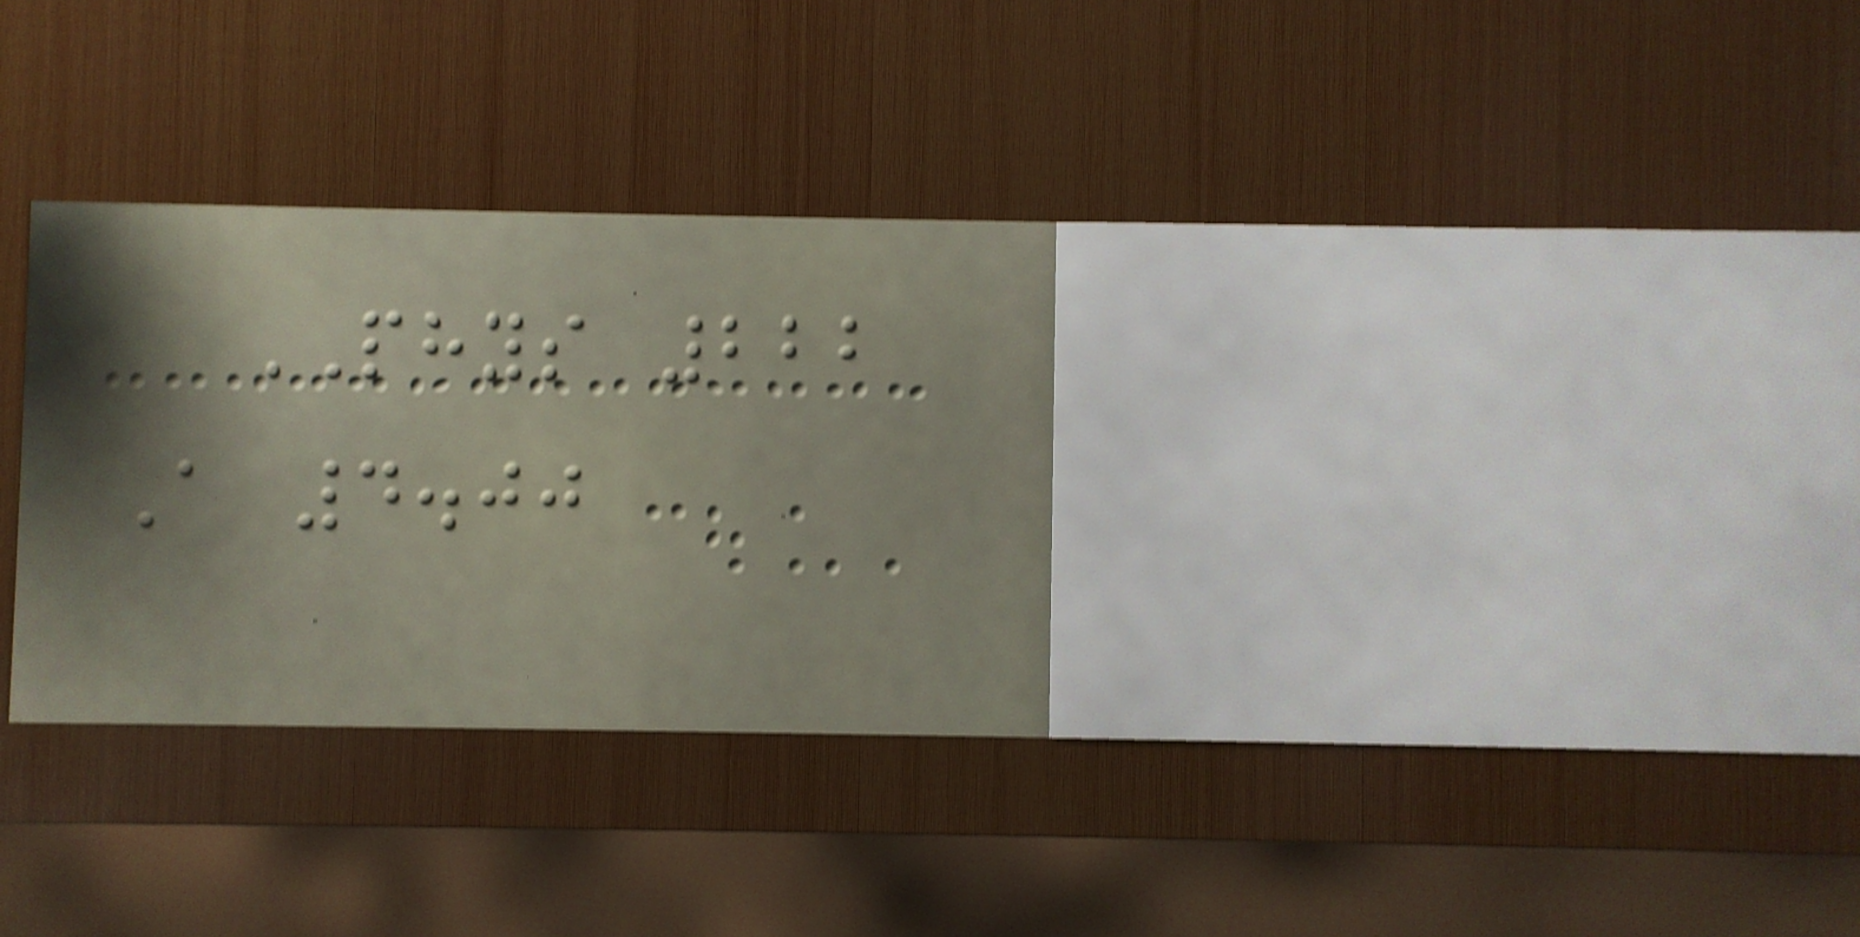PHYS 222
A 4.00
